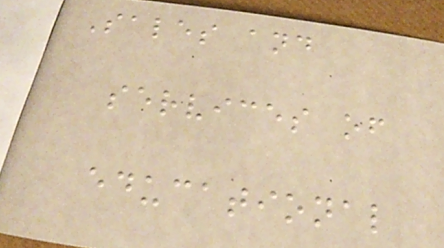Sales and
services of
educational
